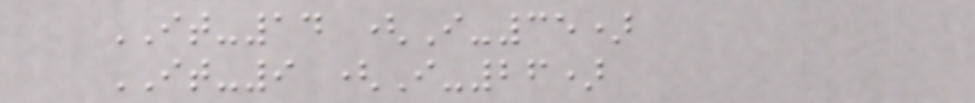IT-14 (I-35)
IT-9 (I-26)
